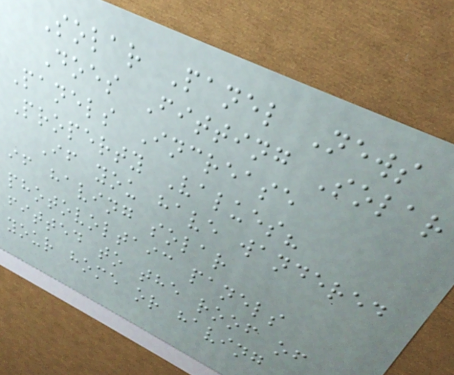Solar Panel News
Does Fitting Solar
Panels Increase
Property Values?
If you have wandered
if having solar
photovoltaic panels
fitted to the roof of
your home or having
